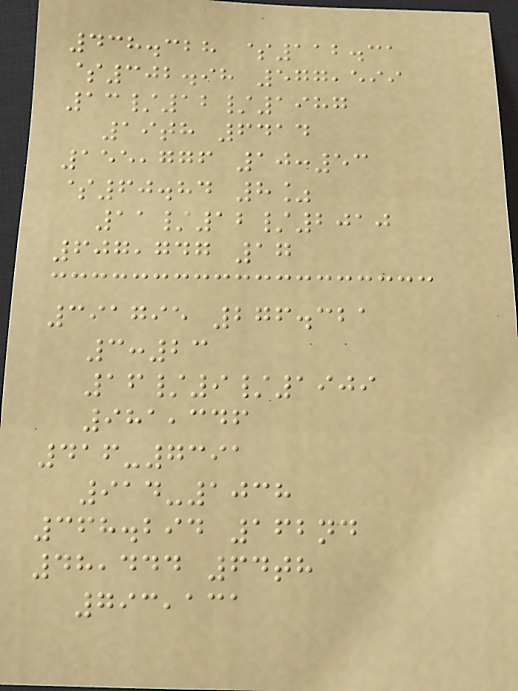438.328 $112.31
$302.98 577,599
13/12/1987
19th 6414
155,776 10:53
$60.84 8%
11/12/2010
607,747 17
391795 276.321
3:23
16/9/1909
981,346
416-7391
914-1038
368.294 162nd
48,444 64th
793,131
